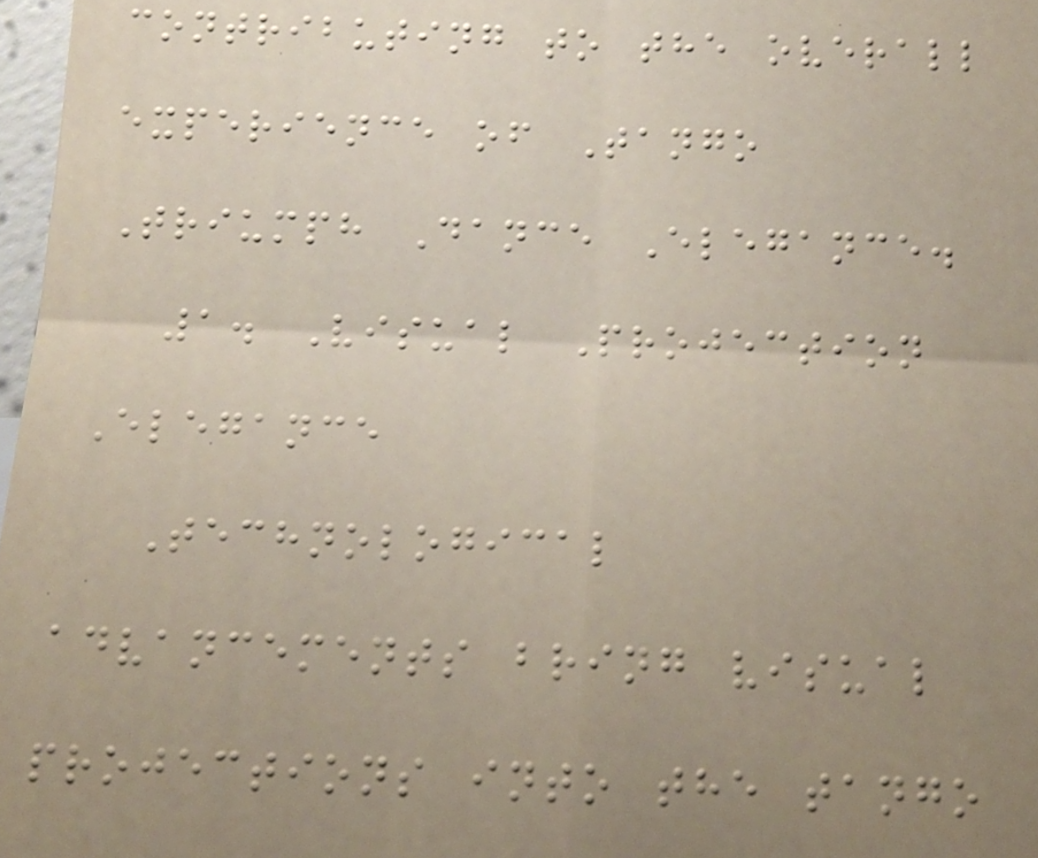contributing to the overall
experience of Tango
Triumph Dance Elegance.
1. Visual Projection
Elegance
Technological
advancements bring visual
projections into the tango
